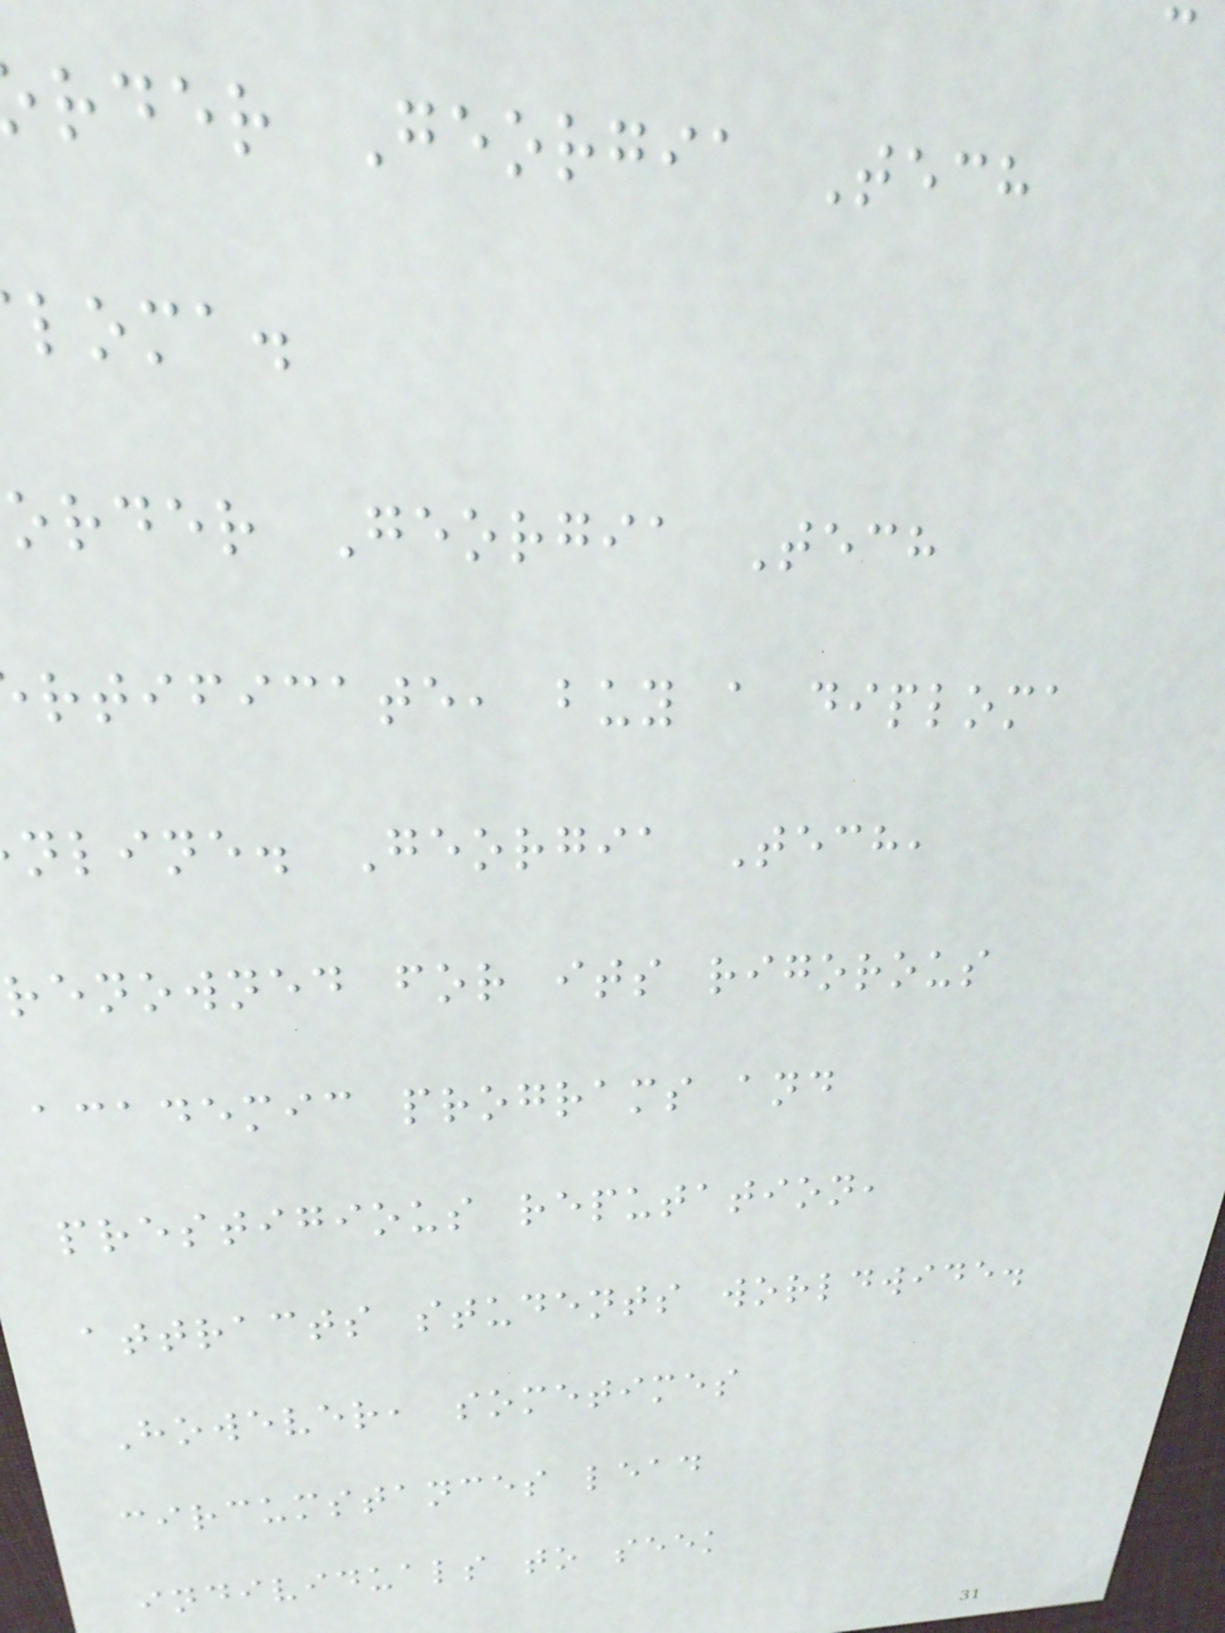rder Georgia Tech
loma.
order Georgia Tech
rtificate, buy a diploma
nline. Georgia Tech,
renowned for its rigorous
academic programs and
prestigious reputation,
attracts students worldwide.
However, sometimes
circumstances lead
individuals to seek
